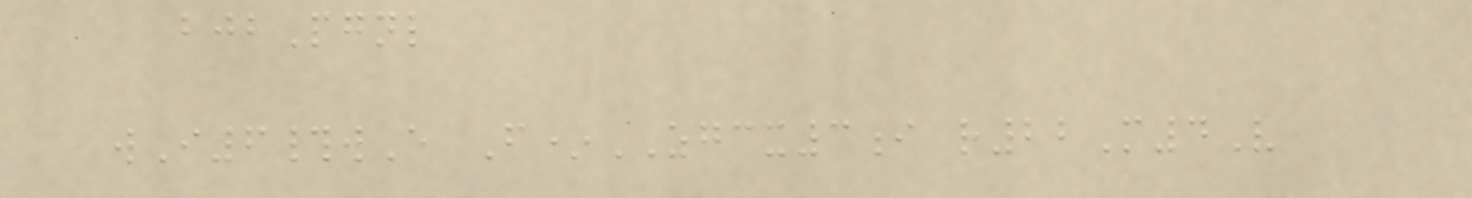bjbPgnl
wI6#wE F*ZGCX3i r22M4V
